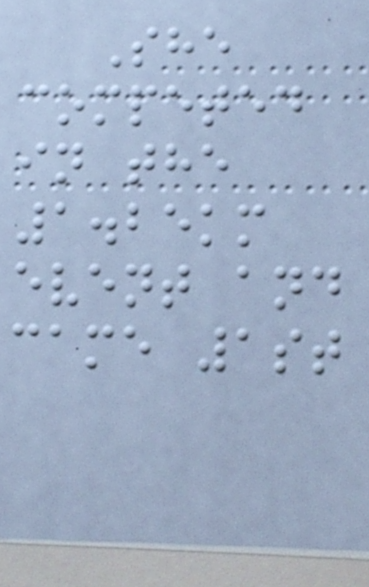She
competed
in the
1.25km
event and
came 1st
